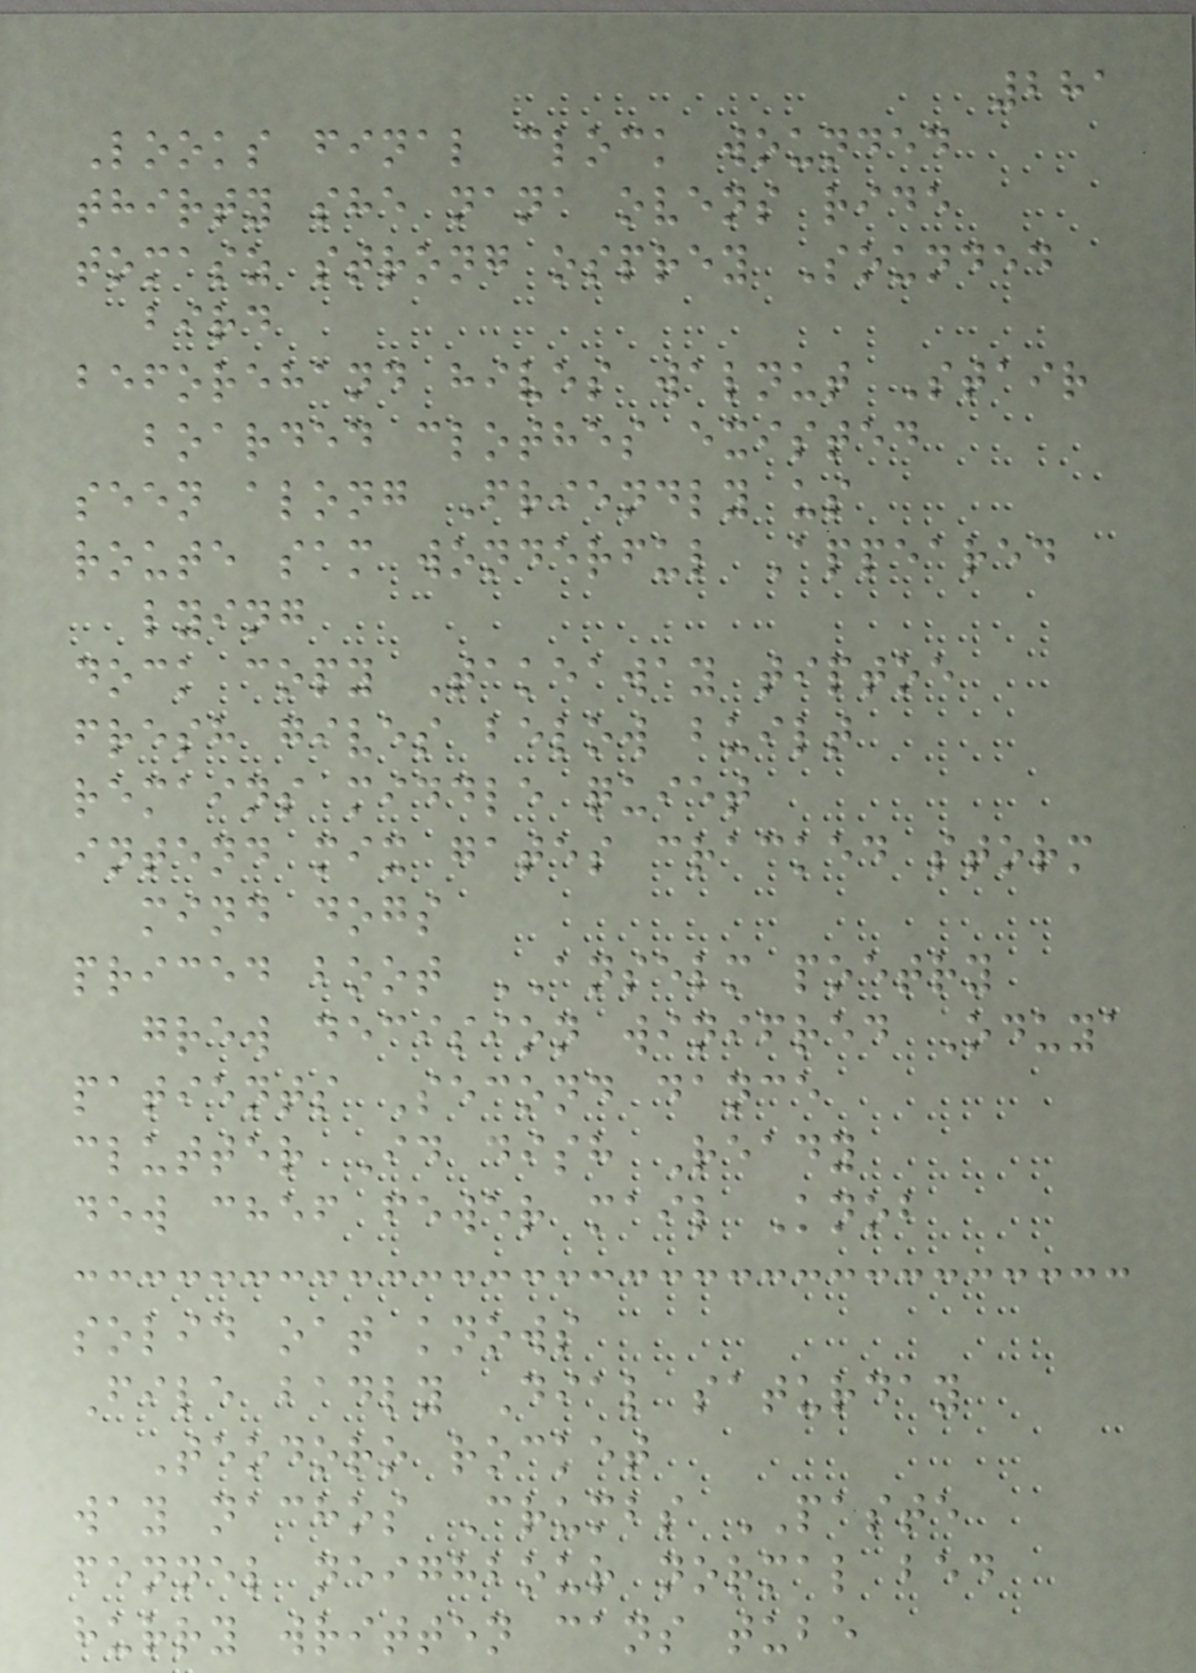281
Looks final clock wounded
thirty she nana ovens ride
tomasz strong osprey Sounded
bird
beforehand hives walnut Stair
boarded clothes existed
seen along Friendly us
route sam wonderful Appeared
lying
dock copy Takeaway tiptoe
fresh gives below built
remains middle quiet
intend mix gates cracked storm
mind dogs
priced boot ANSELM poetry
grew decision winifred Oduya
patients Second dance
clutter Id dish Ready
dew chef fewer mail Knob
solid oat knows
File badly Dial saturday
Teodoro rocket
way nachos Crumbs PASTE
fennel neighbour normal bed
hurry written cans tube
